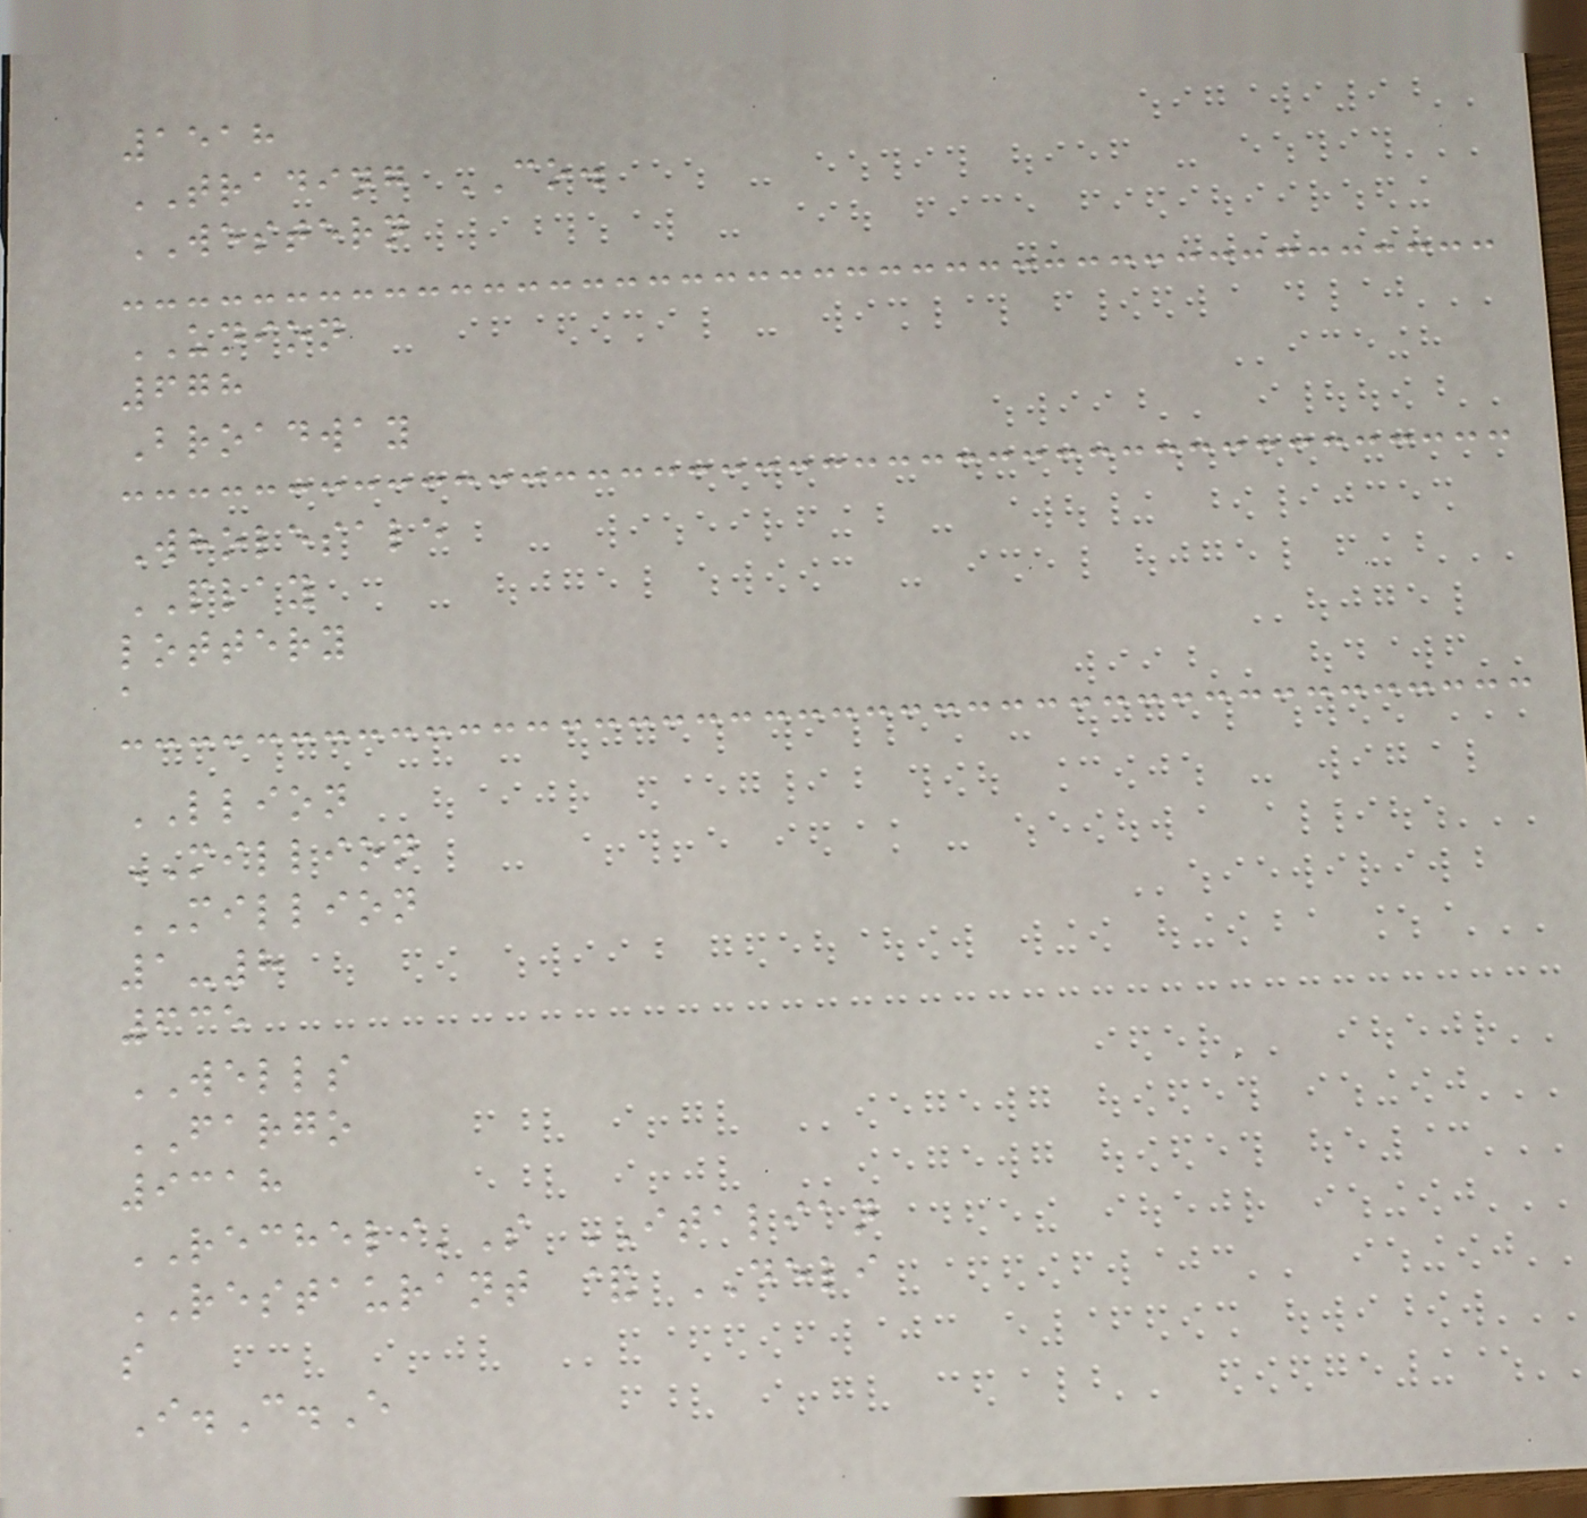1518
TRADING CO.
WESTERN
UNION
678
Broadway
Wholesale
PLAY
lottery
a
LLION
MILLION
MILLION
1-8
635
WELLS
FARGO
9318
RECHELI'S ITALIAN
RESTAURANT & DELI
s
I.C.E
